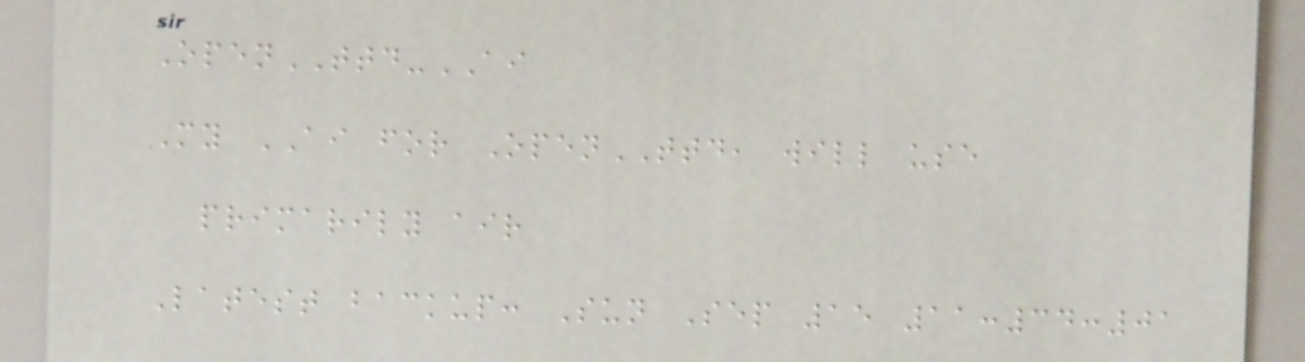OpenTTD-AI
My AI for OpenTTD, will use
primarily air
Latest backup: Sun Sep 15 11:34:01
